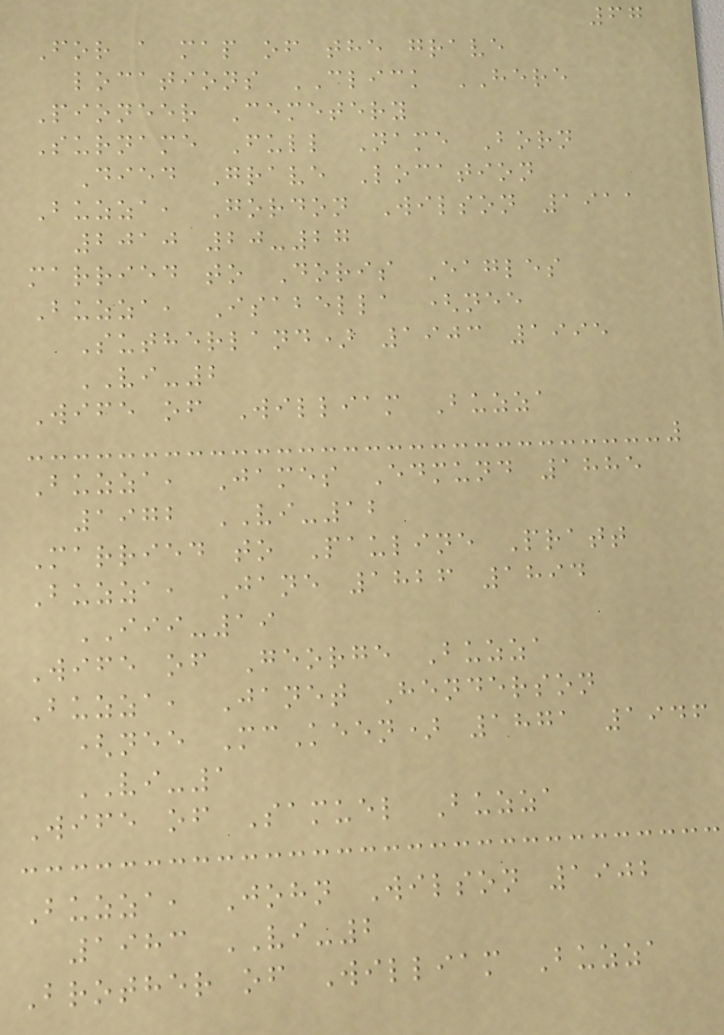67
For a map of the grave
locations CLICK HERE
Pioneer Cemetery
Surname Full Name Born
Died Grave Location
Buzza, Gordon Wilson 1911
2010 20-27
married to Doris Eagles
Buzza, Isabella (nee
Sutherland) 1903 1995
VI-2
Wife of William Buzza
Buzza, James Edmund 1885
1972 VI-12
Married to Pauline Pratt
Buzza, Jane 1826 1894
III-19
Wife of George Buzza
Buzza, Janet Henderson
(nee McKeen) 1871 1946
VI-1
Wife of Samuel Buzza
Buzza, John Wilson 1902
1983 VI-2
Brother of William Buzza
